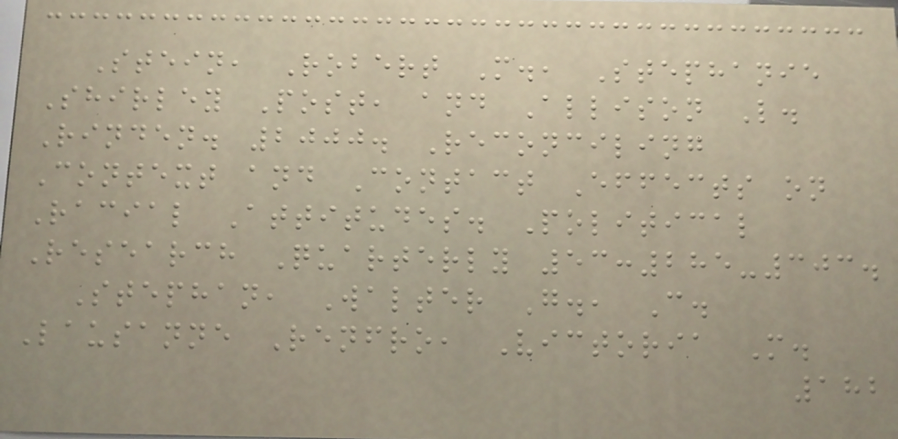Stein, Robert M., Stephanie
Shirley Post, and Allison L.
Rinden. 2000. Reconciling
Context and Contact Effects on
Racial Attitudes. Political
Research Quarterly 53:285-303.
Stephan, Walter G., C.
Lausanne Renfro, Victoria M.
182
